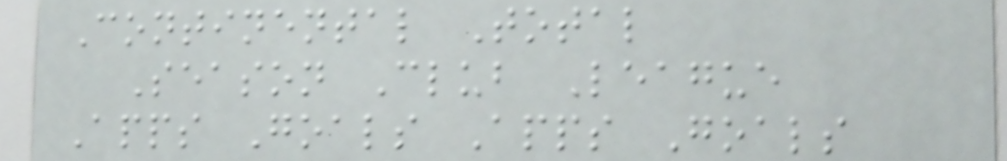Continental Total
Season Club League
Apps Goals Apps Goals
